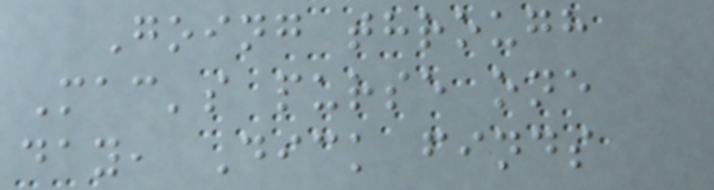Going through
Mac's purse one
day, Dick finds
